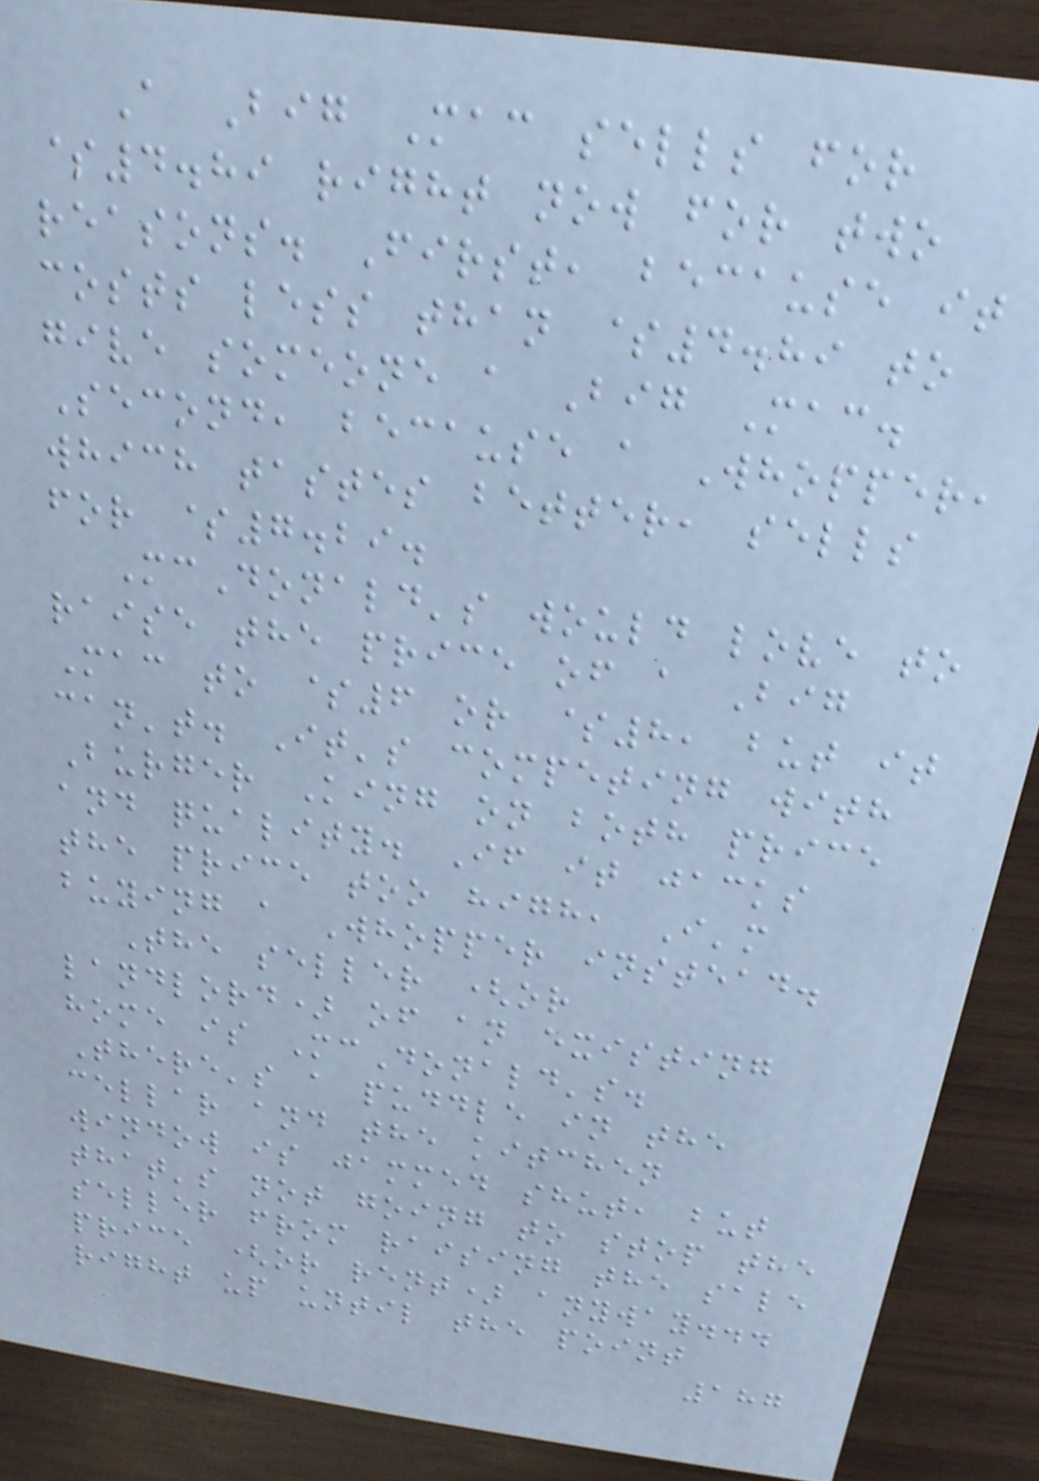A Big Mac sells for
$4.89 right now for two
reasons. First, because it
costs less than $4.89 to
give someone a Big Mac.
Second, because a Whopper,
which tastes better, sells
for $7.29.
McDonald's would love to
raise the price of a Big
Mac to $6 or $8, but it
can't. It's competing with
Burger King on both price
and quality. If it jacks
the price too high, I'm
buying a Whopper instead.
The seller (or
landlord) of an existing
home is McDonald's.
There's a puddle in the
cellar and the kitchen
window is jammed shut, but
that's not going to stop the
seller from raising the sale
price (or rent) anyway...
right up until the point
187
